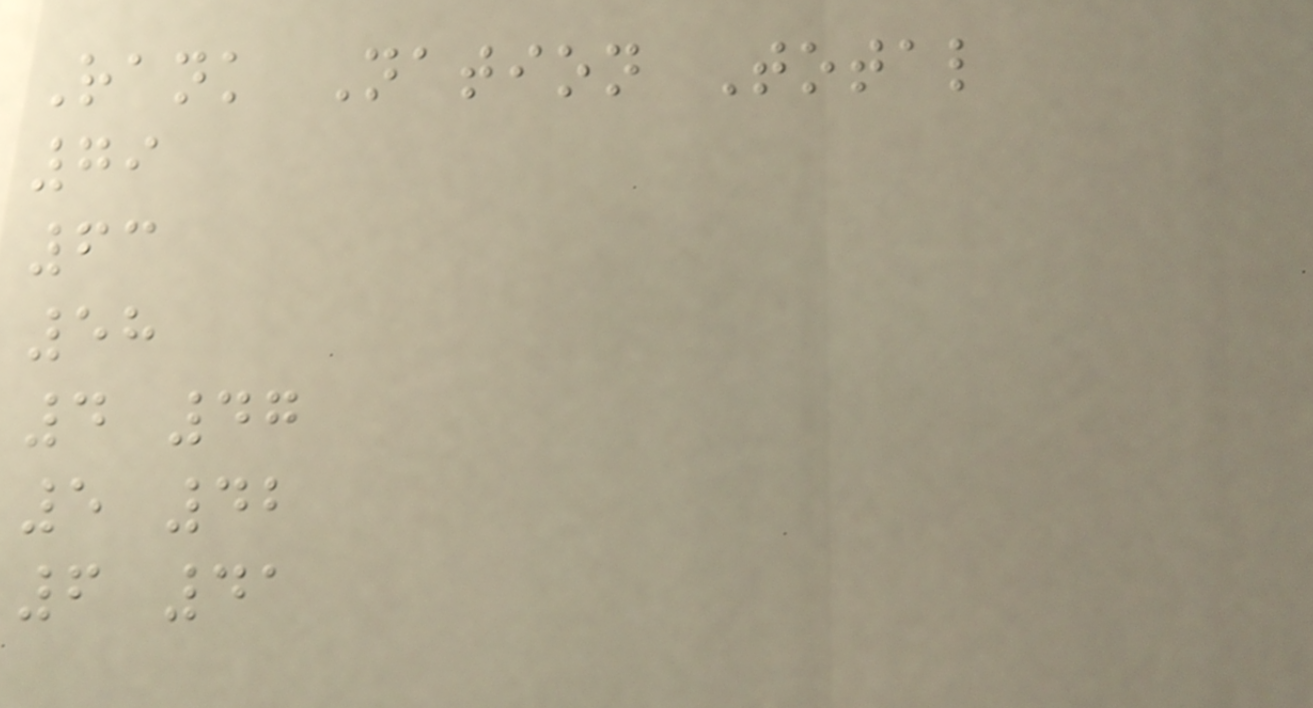Rank Nation Total
79
63
58
4 47
5 42
6 41
